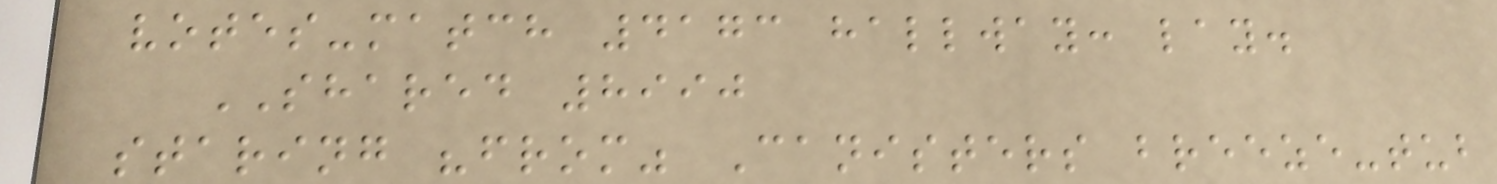votes-match 4173 hallway: lay.
SHARED 8990
staring "from" Canisters breeze-tub
